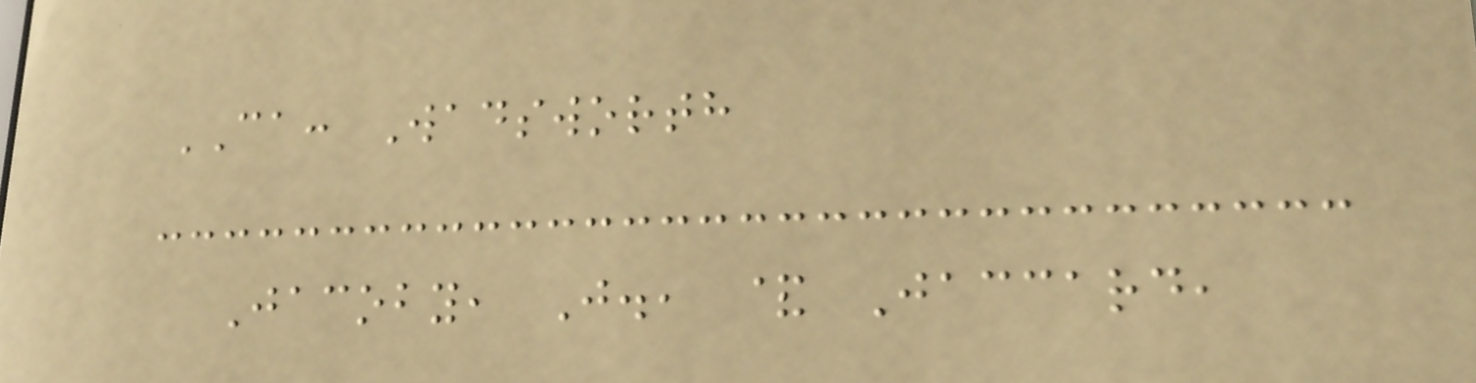CA: Wadsworth
Jacoby, J., & Jaccard,
